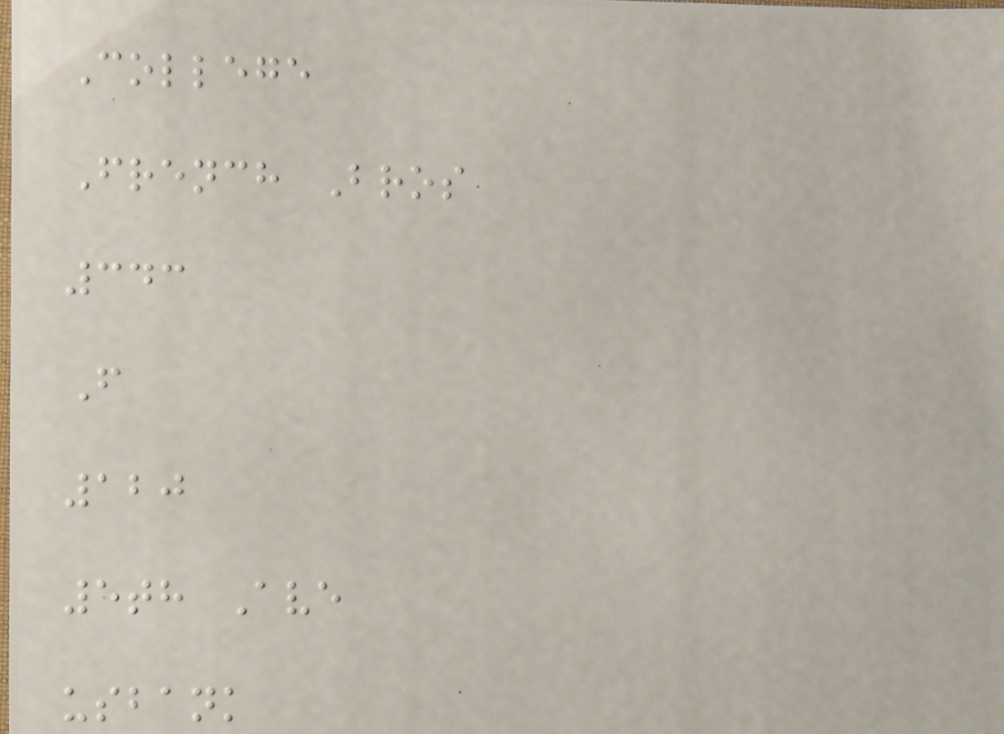College
French Bros
343
F
120
5th Ave
usbank
